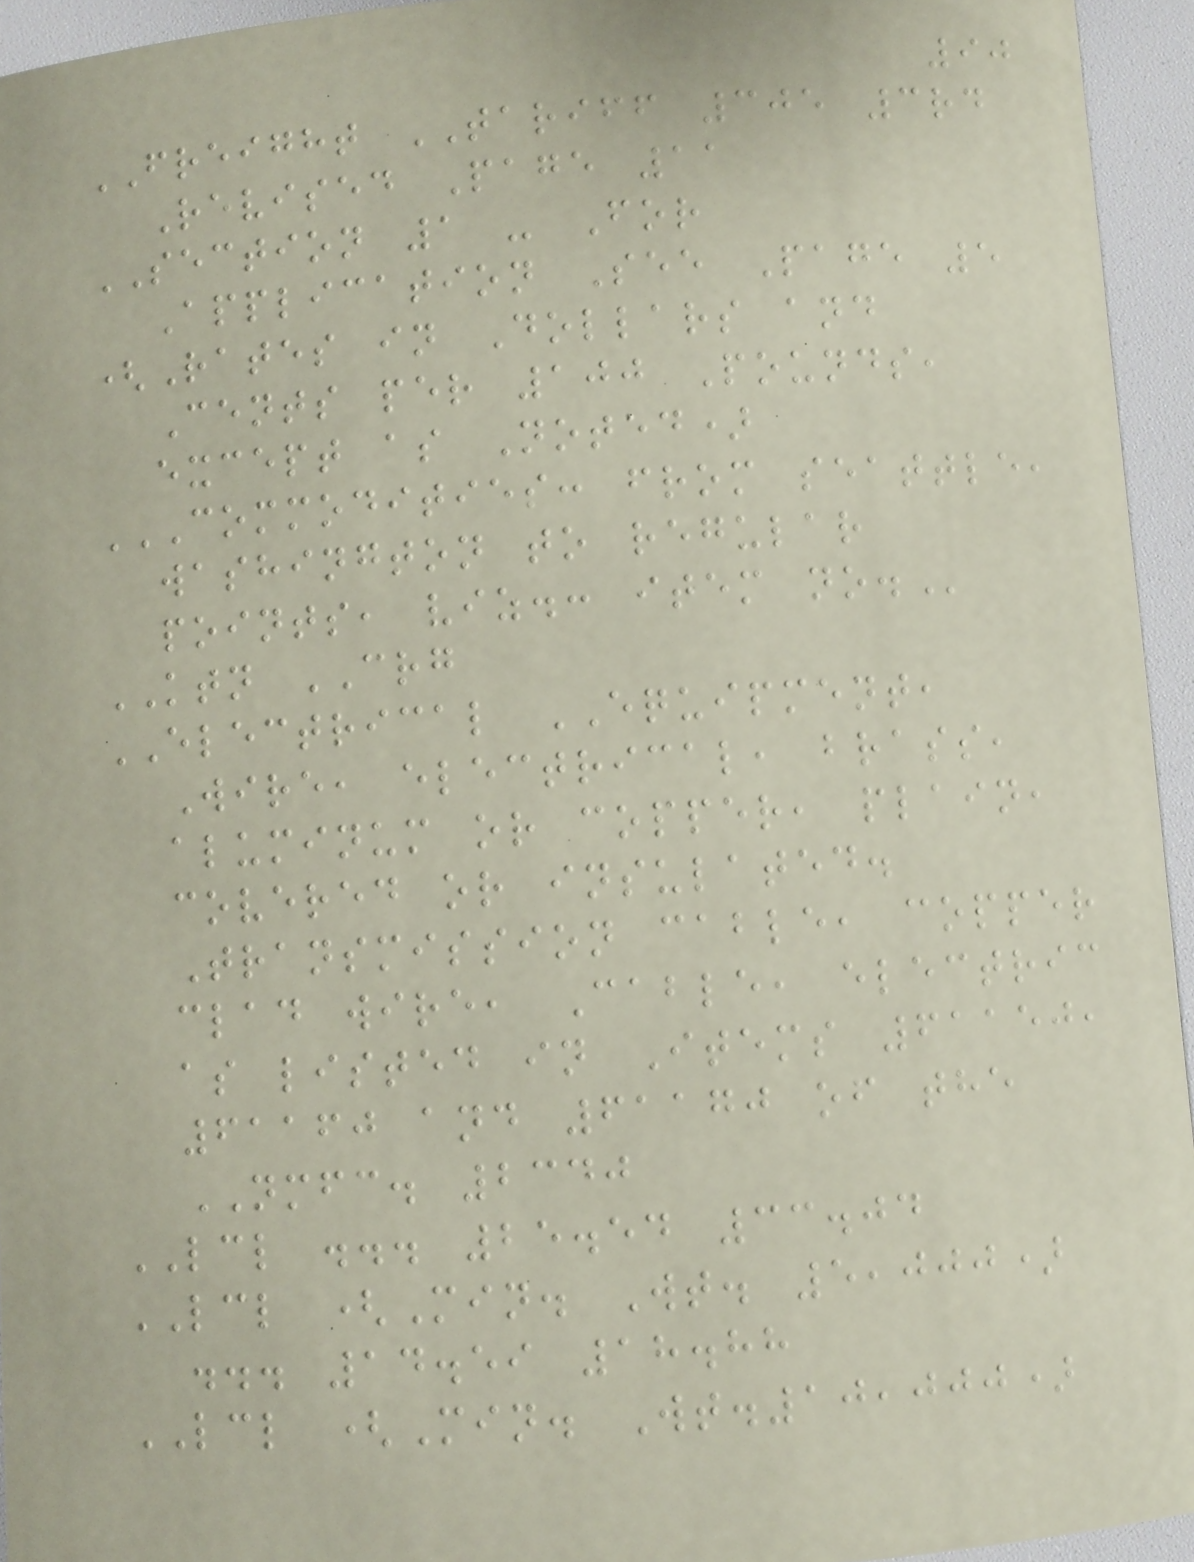90
FREIGHT TARIFF 305 3rd
Revised Page 11
SECTION 1 - For
Application See Page 5
(Rates in Dollars and
Cents per 100 Pounds,
except as Noted)
COMMODITIES: FROM SEATTLE,
WASHINGTON TO REGULAR
POINTS, VIZ.: ITEM NO.
KTN CRG
ELECTRICAL EQUIPMENT,
Wire, electrical, brass,
aluminum or copper, plain,
covered or insulated.
Transmission cable, copper
clad wire, Cable, electric
as listed in Items 61150,
61160 and 61170 of the
NMFC. 2340
LCL ... 25.54 33.04
LCL (Min. Wt. 5,000)
... 14.59 18.88
LCL (Min. Wt.10,000)
